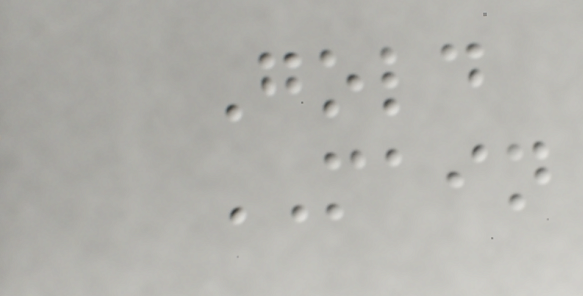Gold
MAIN
